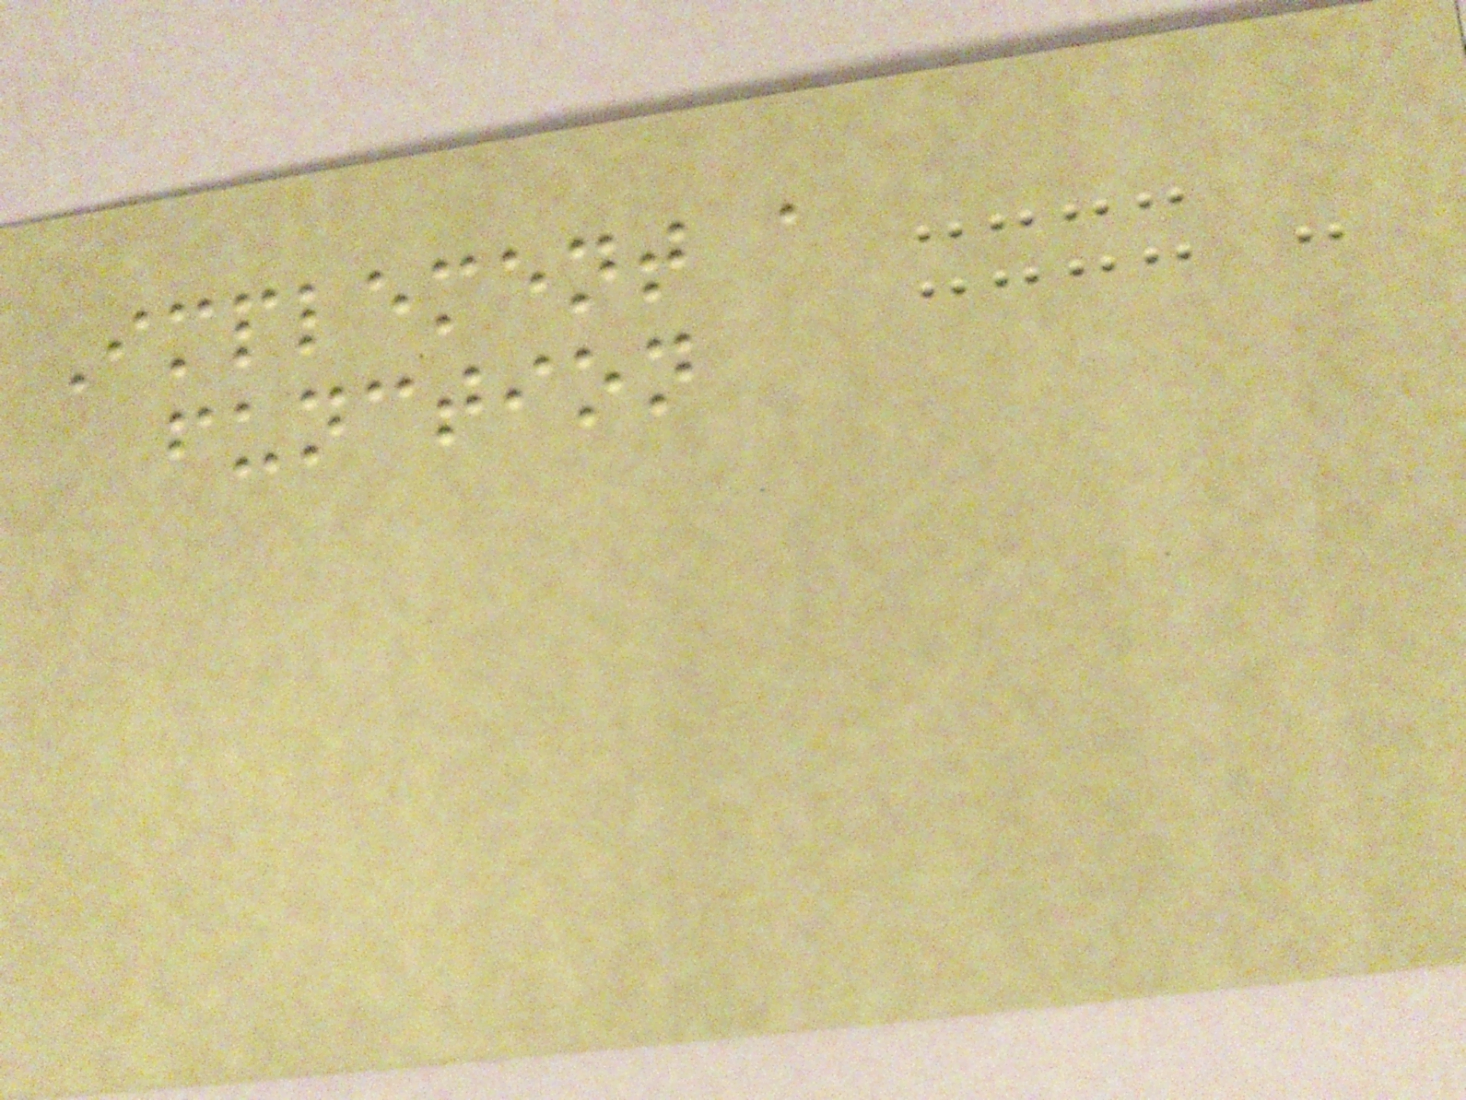Implement a
function
